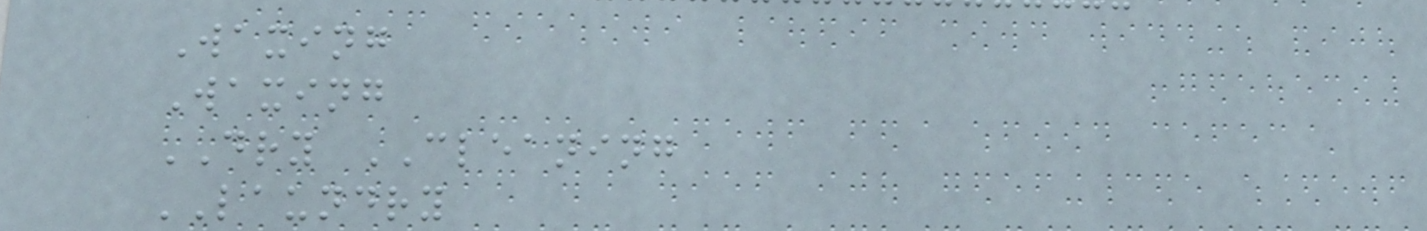Waxing
Waxing
DRY CLEANING
LAUNDRY
